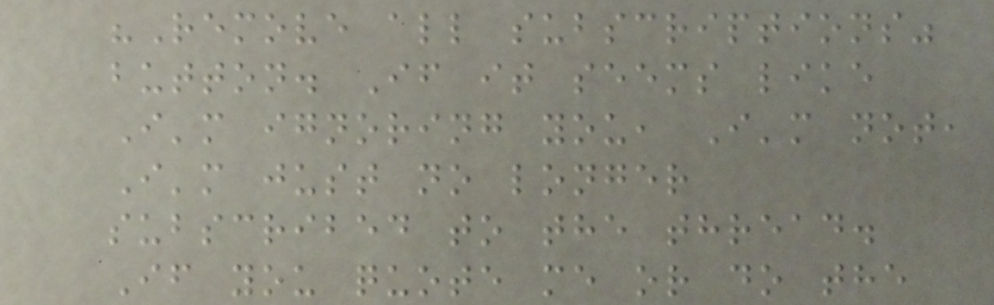"Remove all subscriptions"
button. If it seems like
I'm ignoring you, I'm not,
I'm just no longer
subscribed to the thread.
If you quote me or do the
